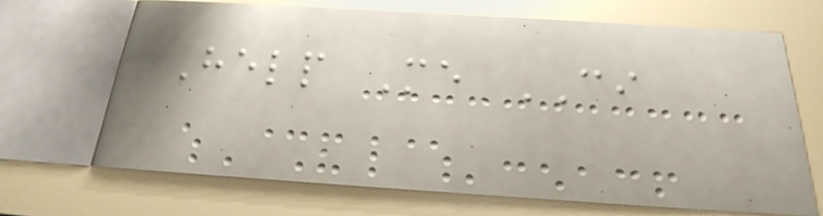Help Me CI
